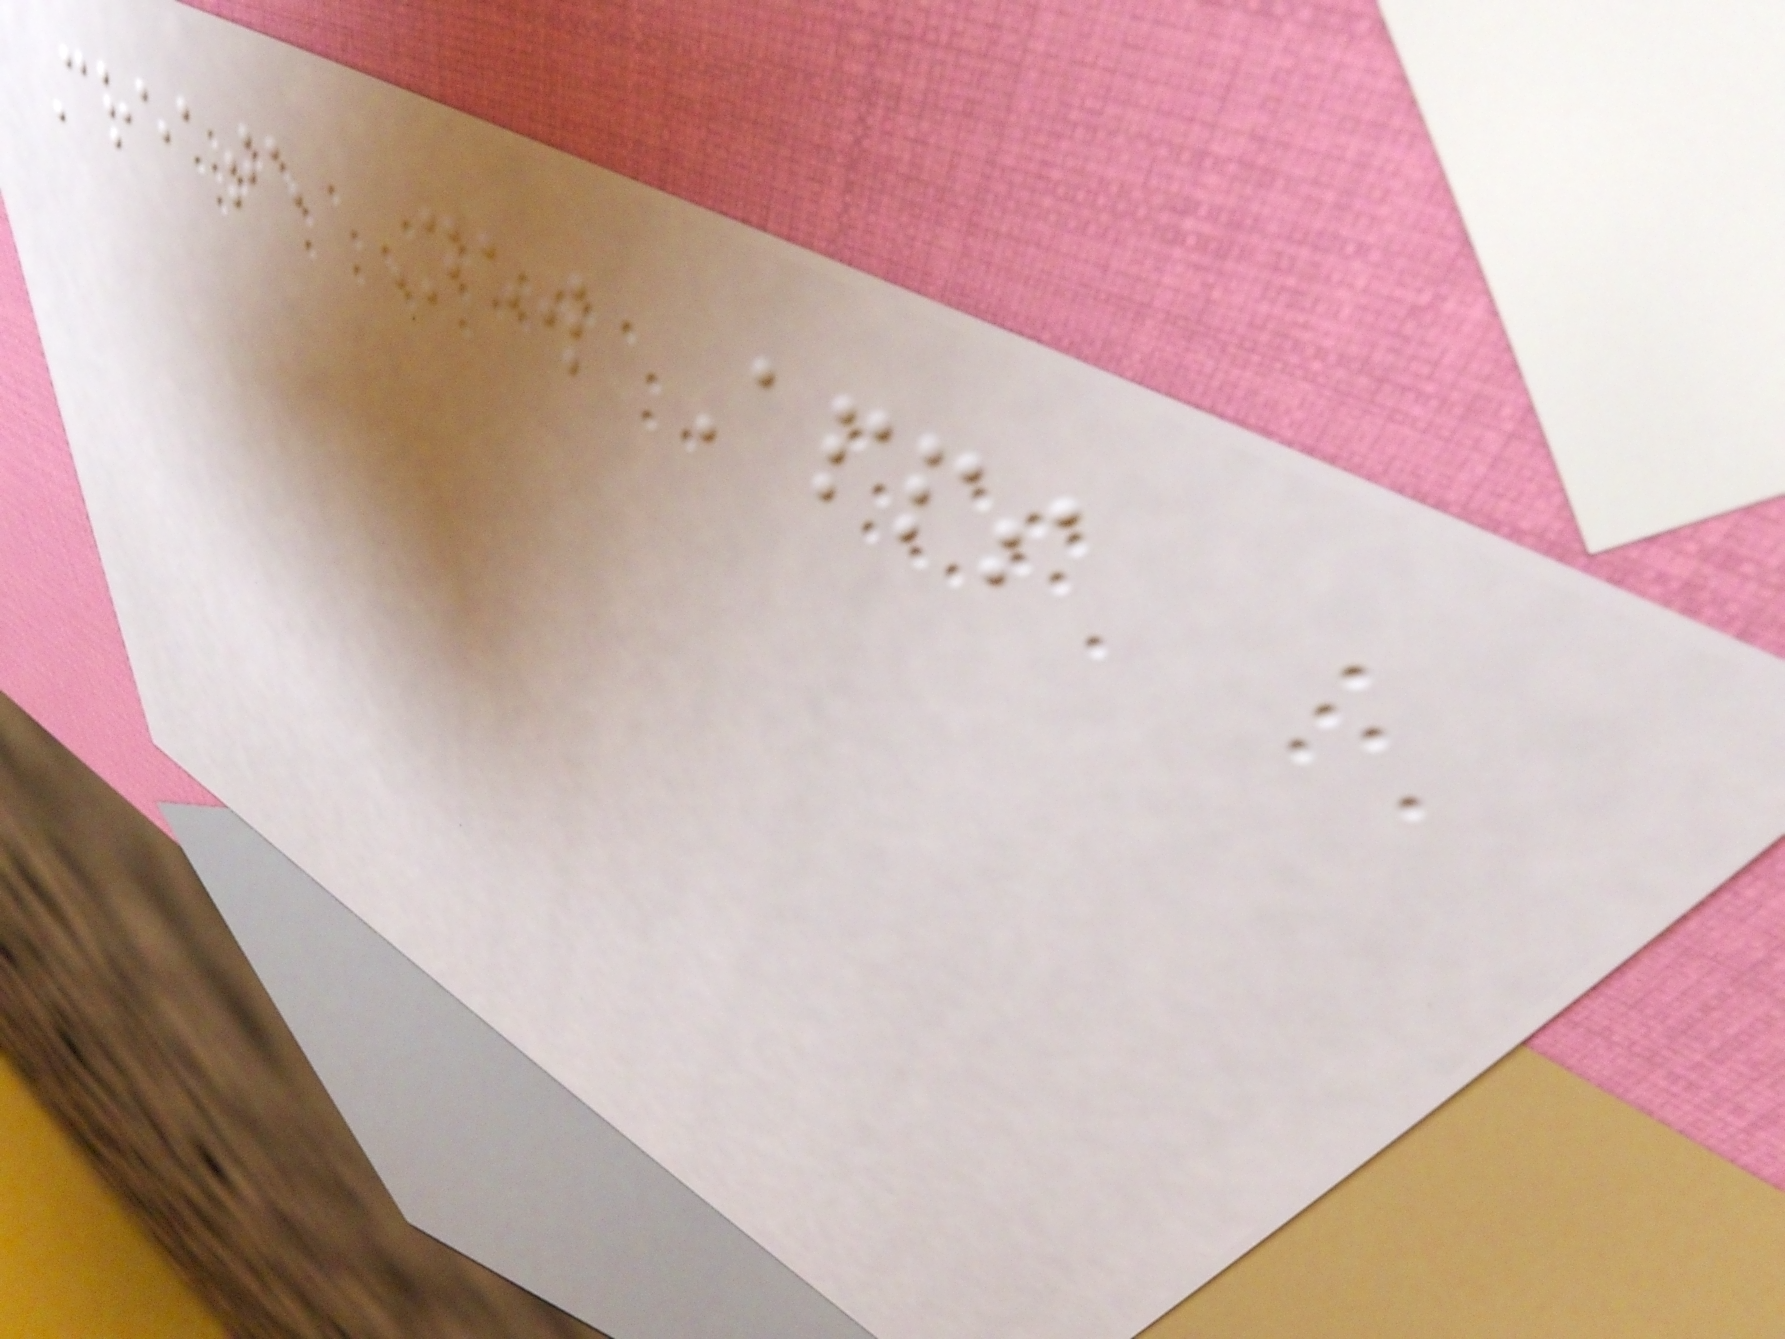Create New Apps
